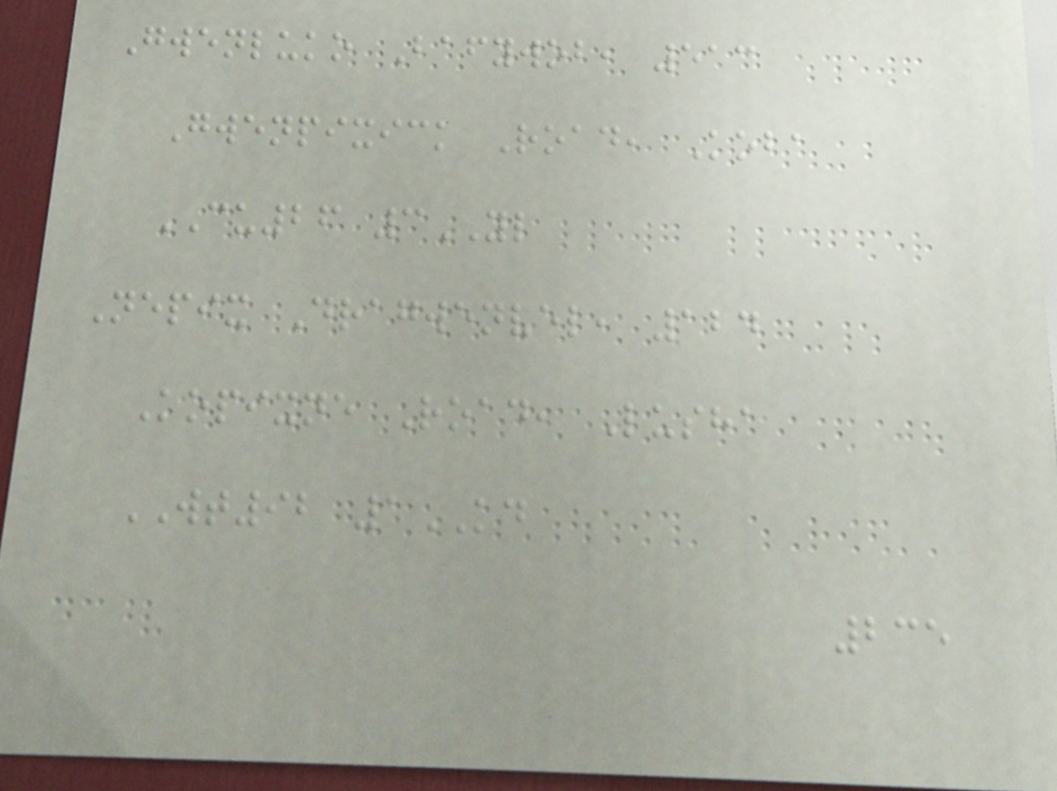Gwenluko Bafywob, 513
Gwenpixick Road, Koba
CU26 3YL
Nepix Dragwenvel, 124
Kopixne Road, Lusha
WT92 1KD
235
